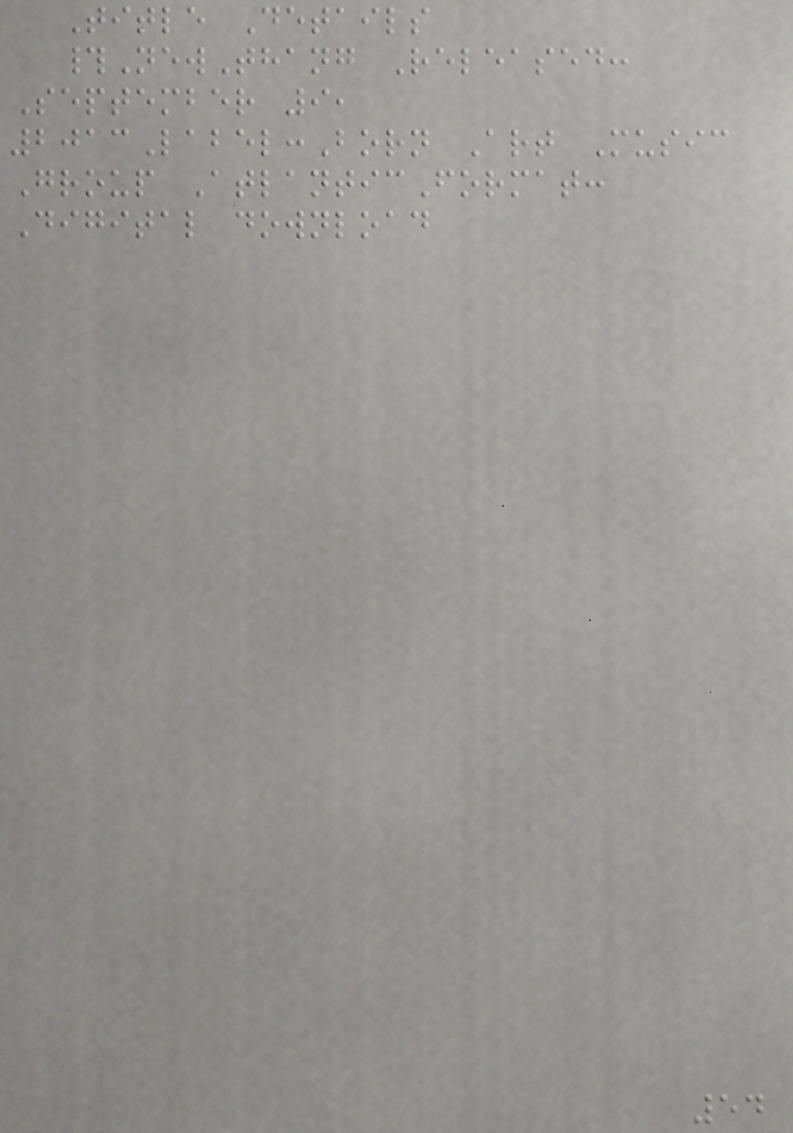Title Details
#NewThang Released:
September 9,
2013Label:Born Art Music
Group AtlanticFormat:
Digital download
54
